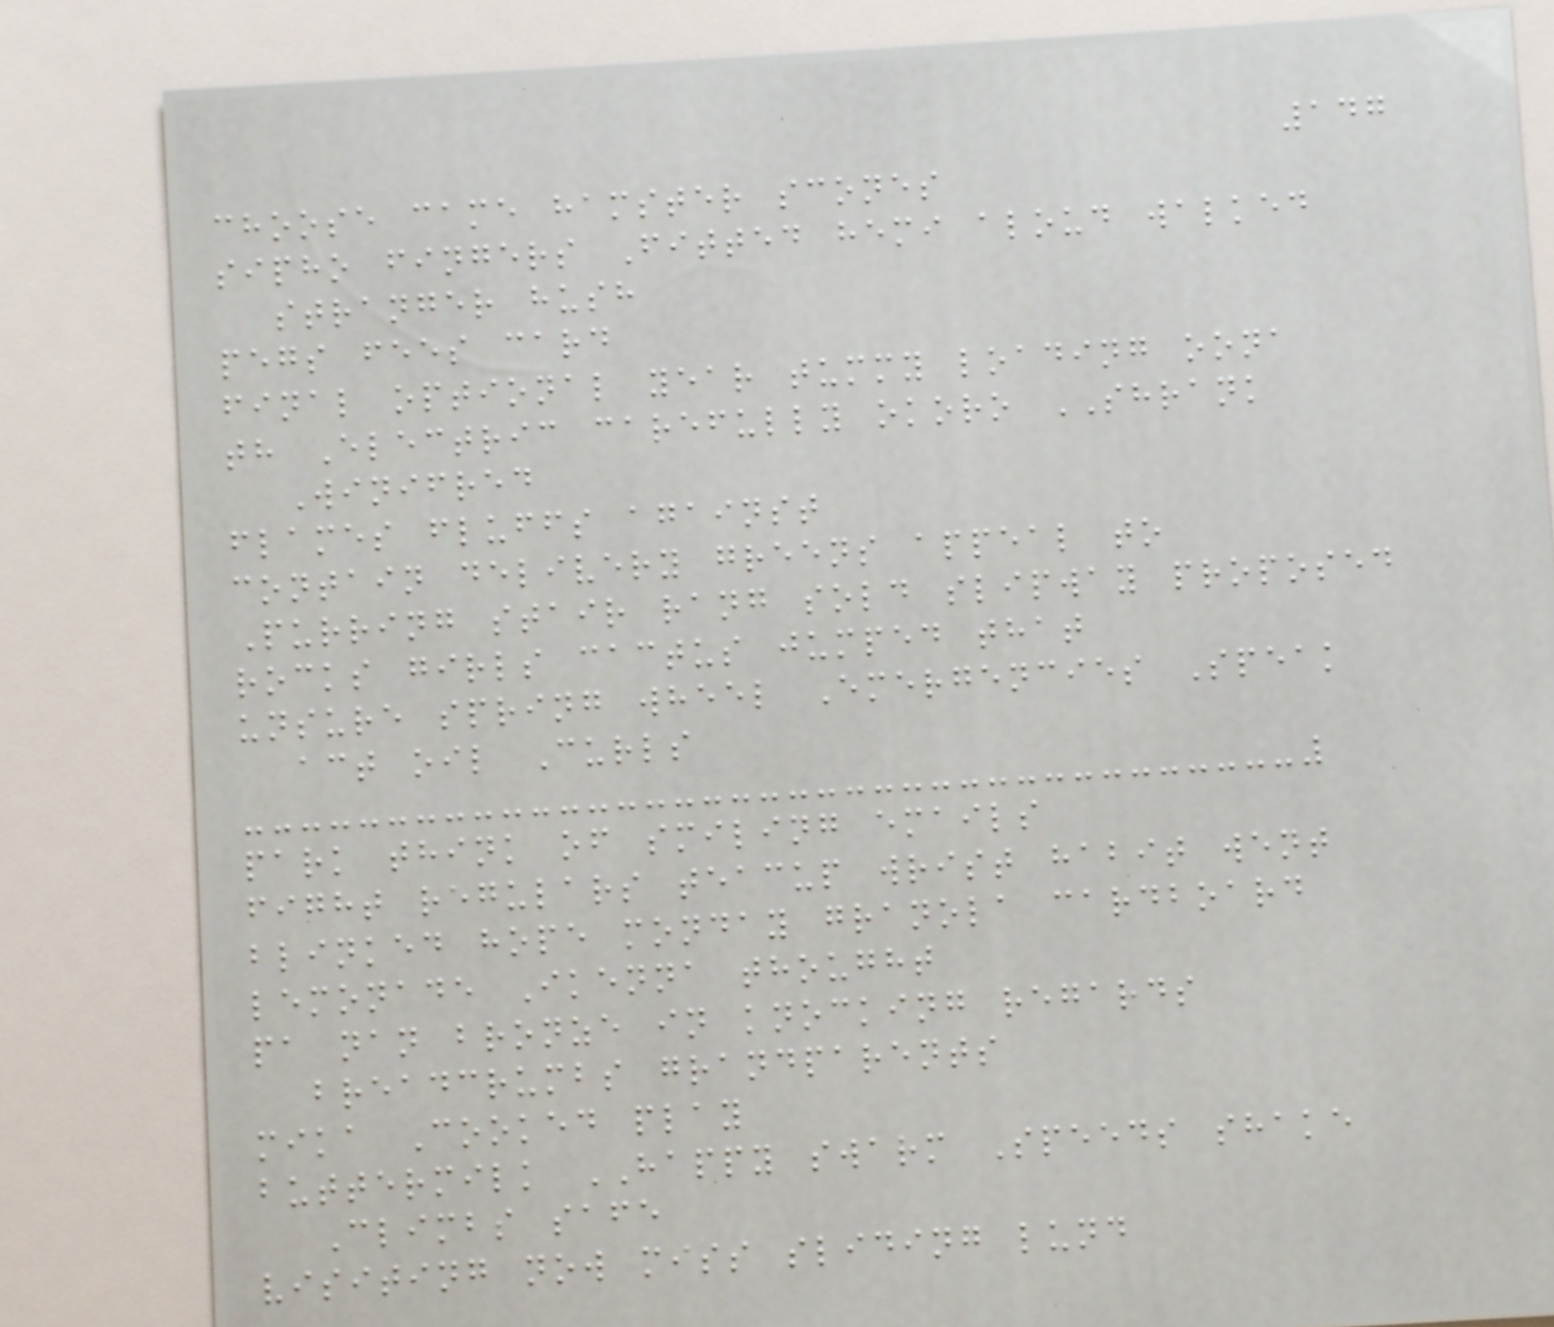147
choose came hamster scones
sipho fingers Fitted hemi aloud walked
stranger hush
pegs fees card
final optional year tummy loading oona
th Electric carefully okoro SHRANK
Winifred
flames fluffs against
contain delivery greens appeal to
Purring stair rang sold slipway proposed
rocks girls cactus jumped that
unsure spring wheel Emergencies Speak
act oil Curls
park think of smiling emails
fight regulars teacup wrist habit went
blinked hope monday granola cardboard
lemonade Ikenna thought
pa nan bronze in knocking regards
breadcrumbs grandparents
mika Cooked play
buttermilk HAPPY swarm Speeds shake
Climbs safe
visiting now miss sliding lund
